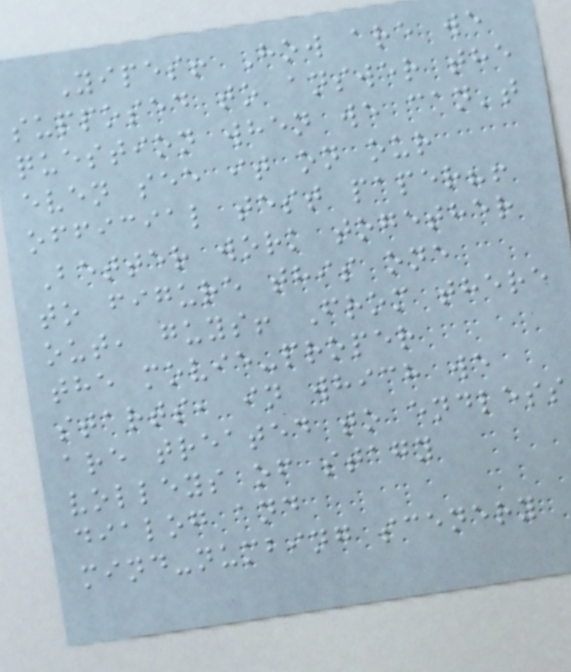Yipes! How are we
supposed to answer the
question when we can't
even see it on our
official test paper?!
Better work together
to figure this one
out, guys! From there
the movie-proper
starts, in which we
are treated to endless
volleys of stagy
dialog and
mind-numbing scenery
